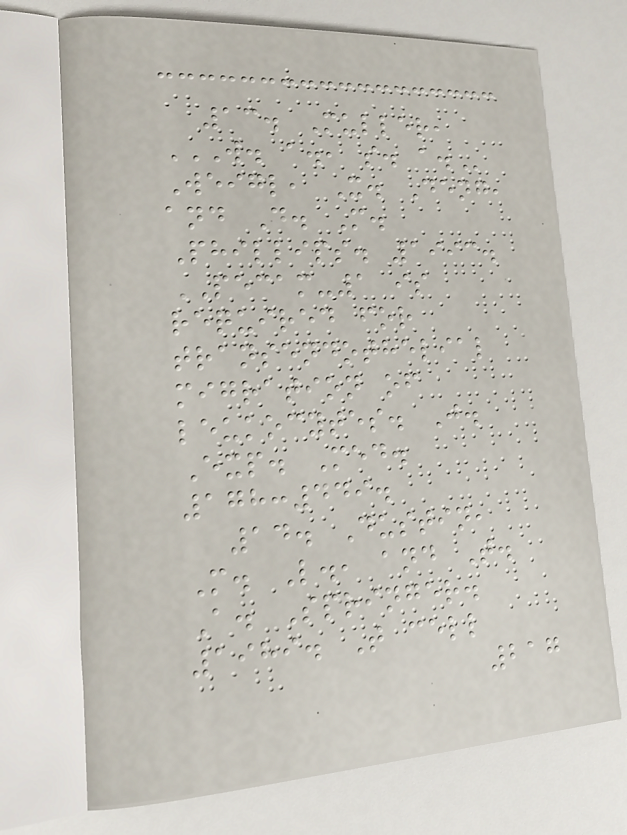13. Muller,
W. A., S. A.
Weigl, X. Deng,
and D. M.
Phillips. 1993.
PECAM-1 is
required for
transendothelial
migration of
leukocytes. J.
Exp. Med.
178:449.
14. Dustin,
M. L., and T.
A. Springer.
1989. T cell
217
